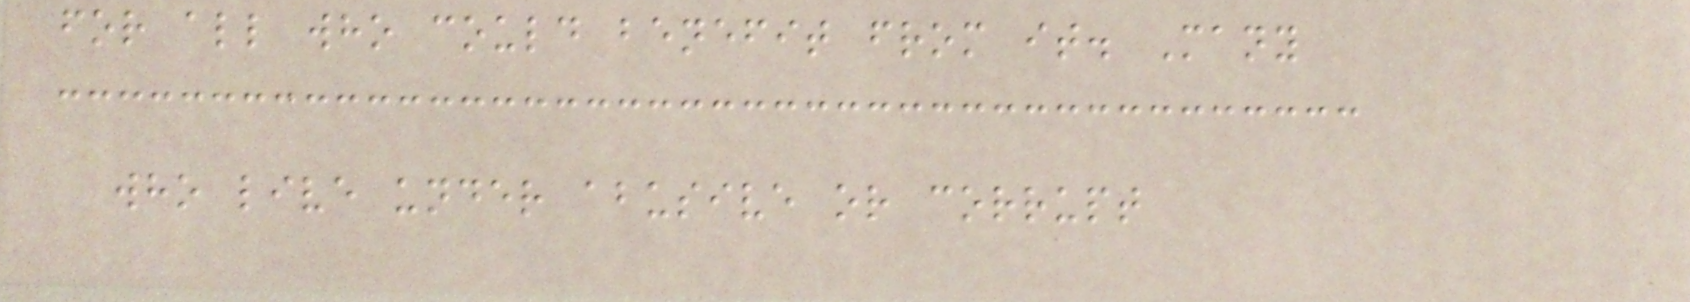for all who could benefit from it. Many
who live under abusive or corrupt
